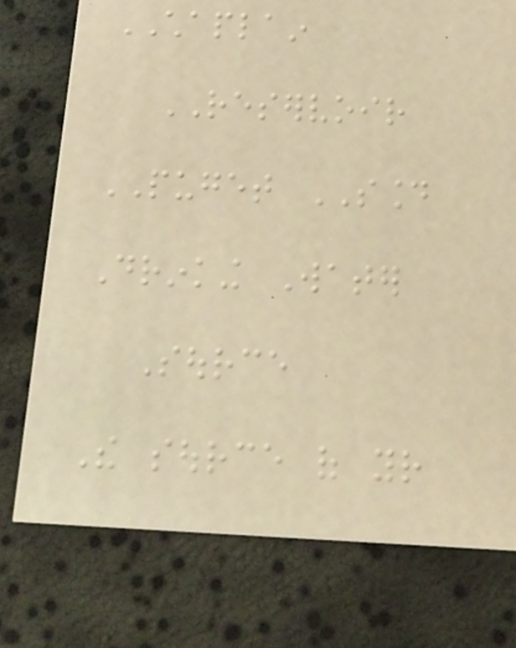CHAPLAIN
RESERVOIR
PUGET SOUND
Drinking Water
Source
The source of your
